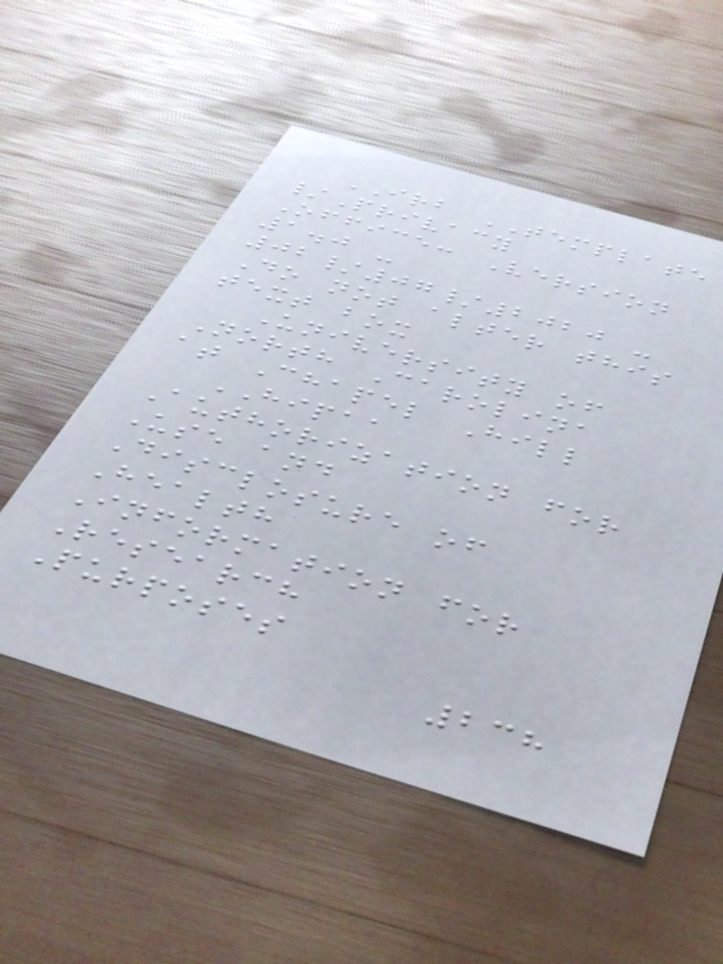IRB TEMPLATE
/Privacy
Office: Version
1.0 -
02/07/2020 -
Do not alter this
text box
University of
North Carolina
at Chapel Hill
HIPAA
Authorization for
Use and
Disclosure of
Health
Information for
Research
Purposes
238
